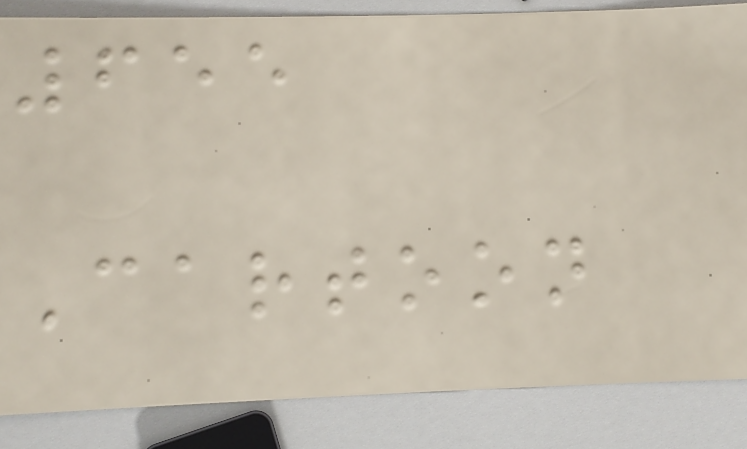655
Cartoon
